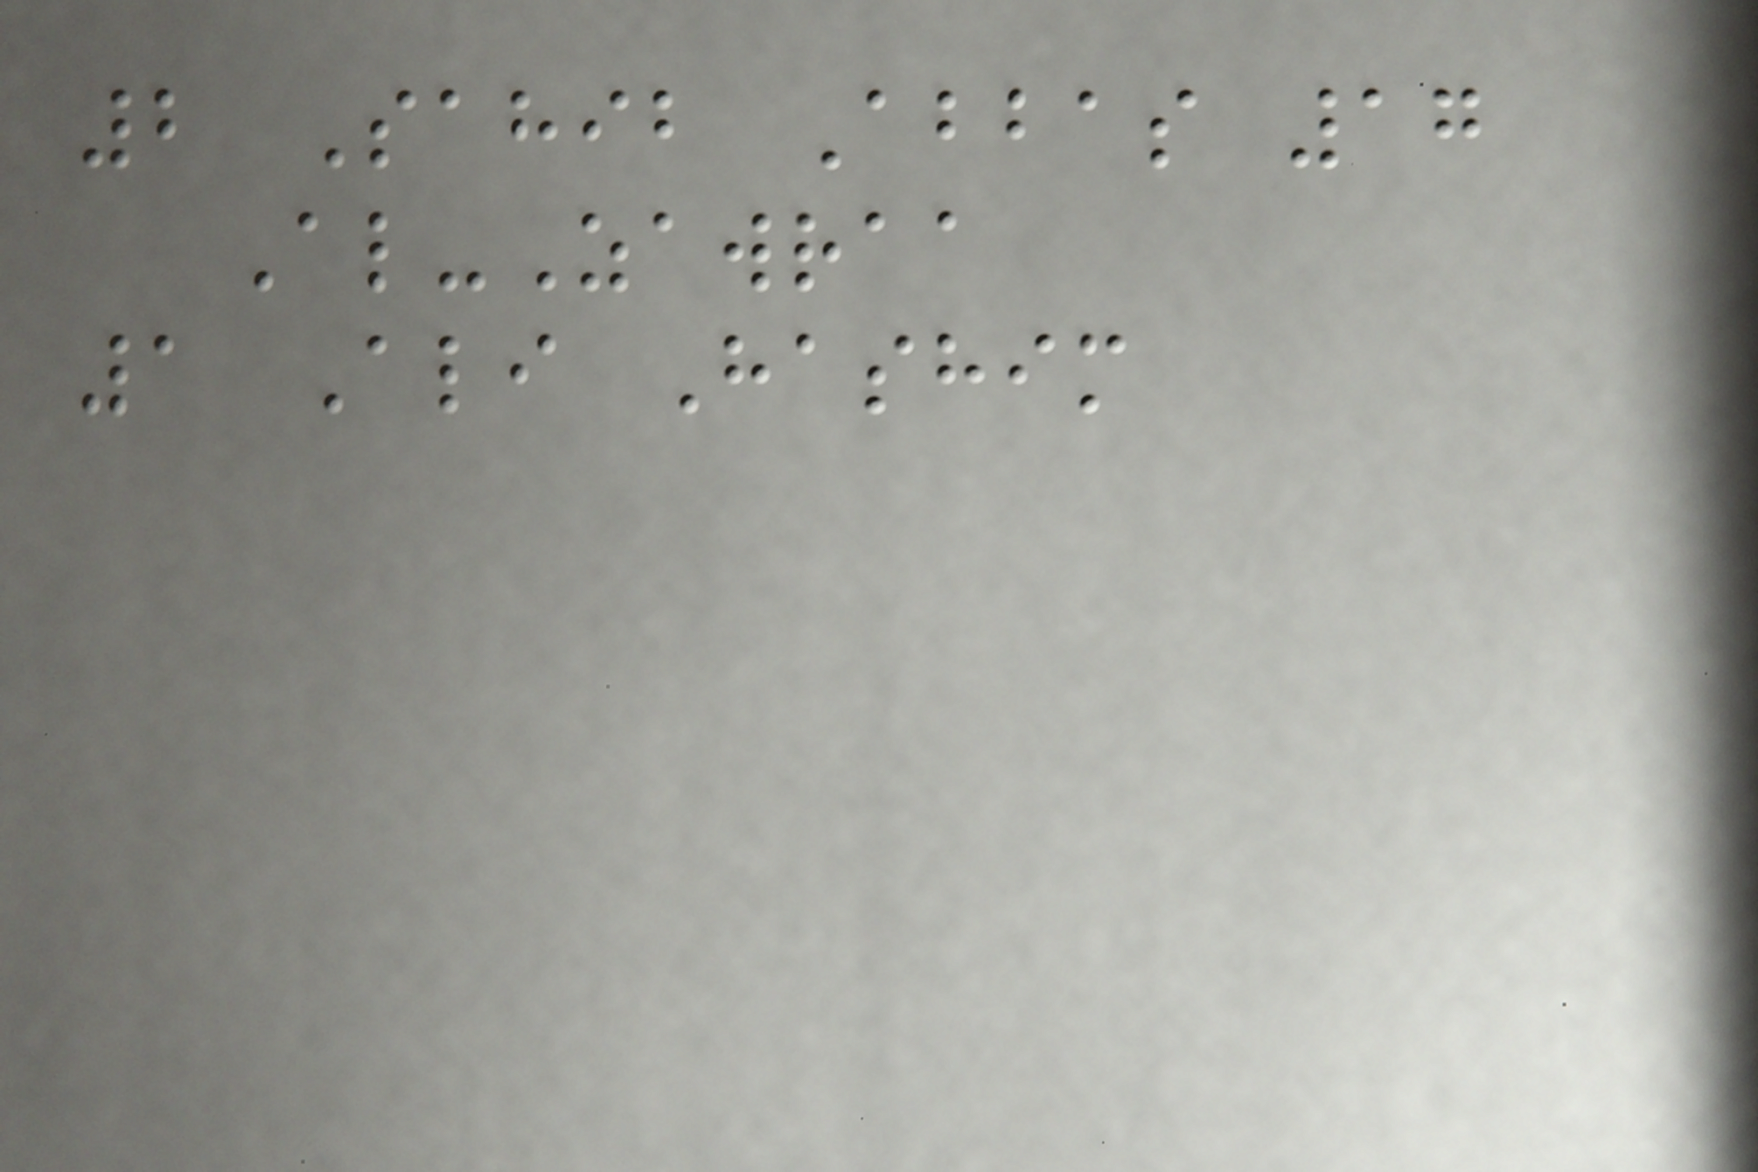2 Sahib Abbas 17
Al-Zawraa
1 Ali Hashim
